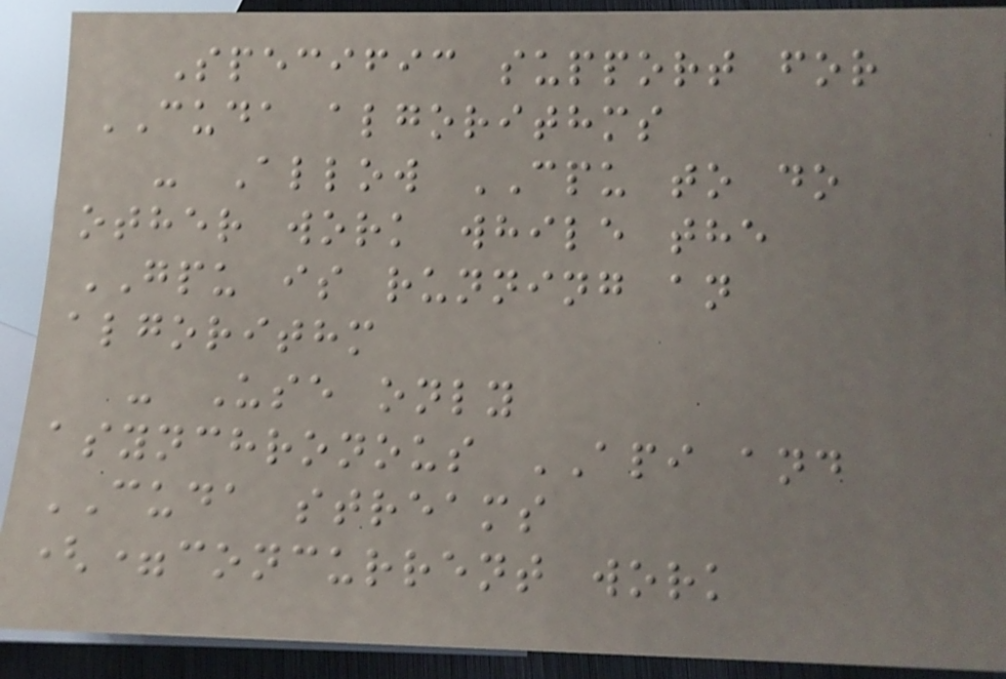Specific support for
CUDA algorithms
- Allow CPU to do
other work while the
GPU is running an
algorithm
- Use only
asynchronous API and
CUDA streams
(=concurrent work
